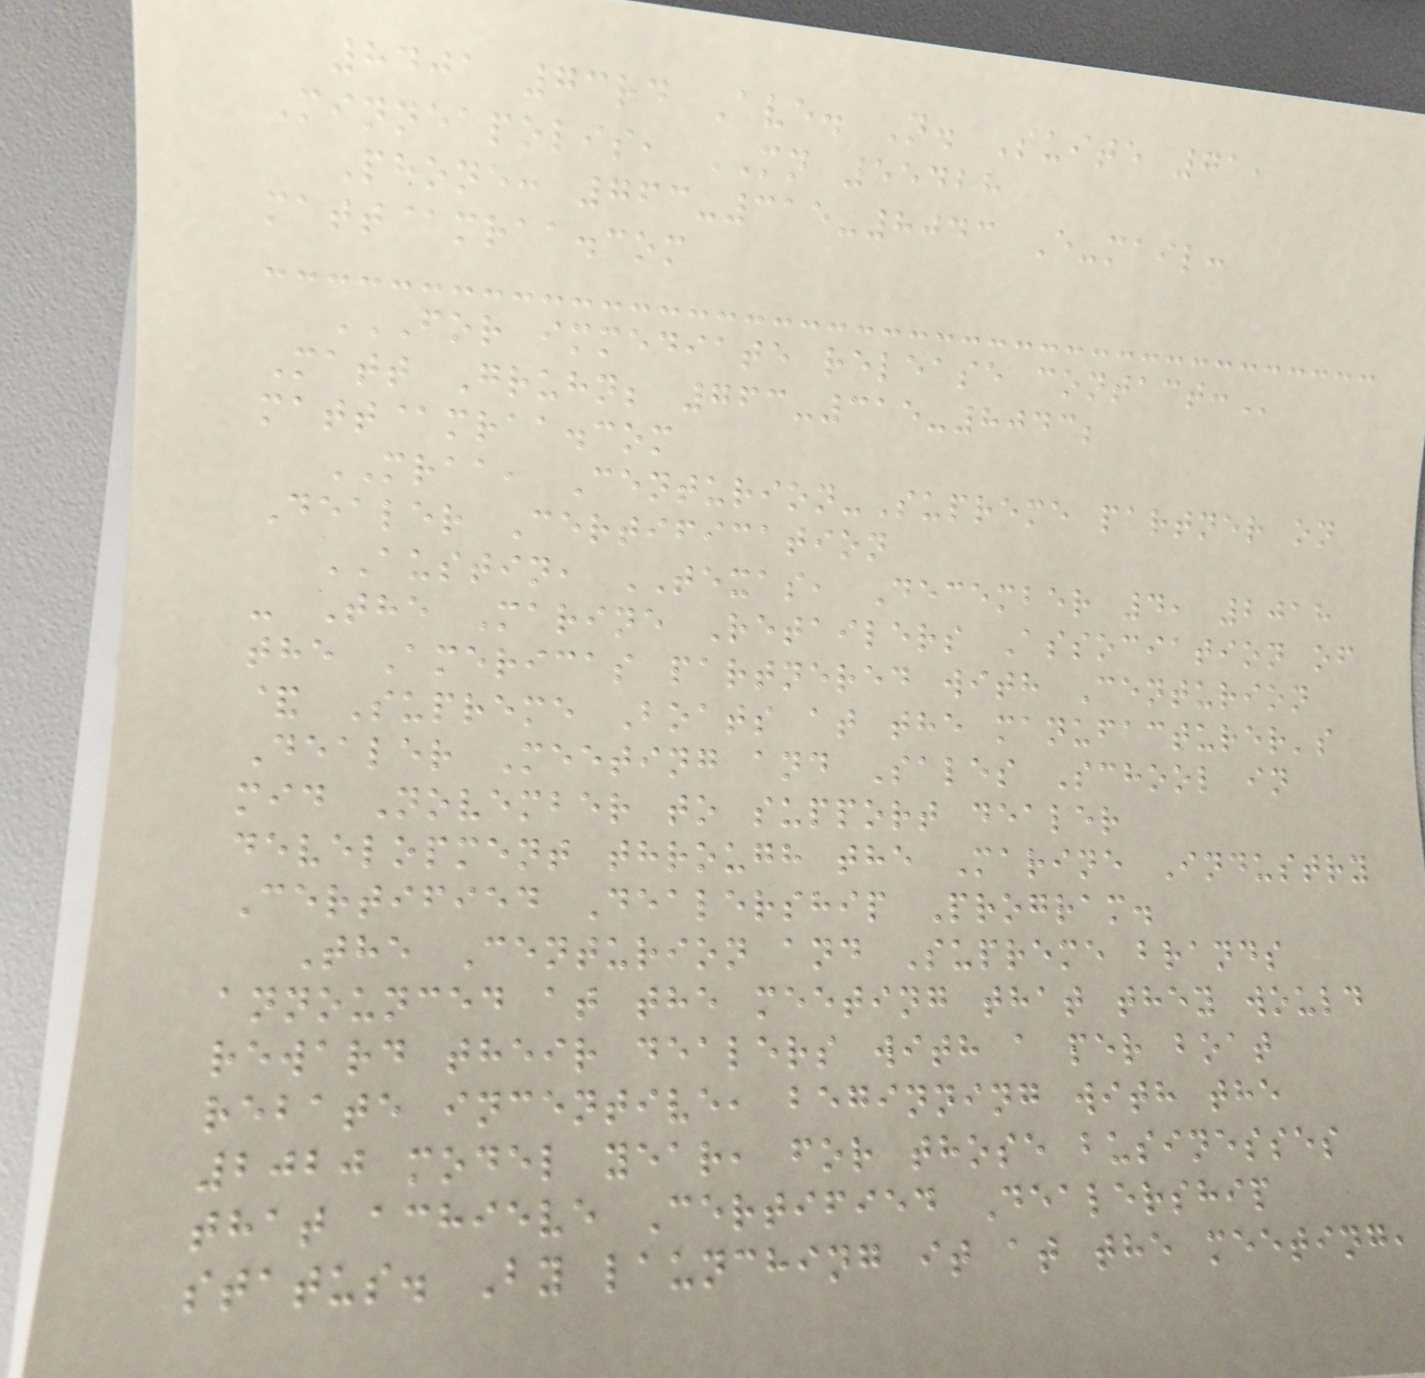8401 73rd Ave. N. Suite 71,
Minneapolis, MN 55428
Phone: 763-315-8043 E-mail:
matt@mraa.com
FOR IMMEDIATE RELEASE CONTACT:
Matt Gruhn; 763-315-8043;
matt@mraa.com
MRAA, Centurion-Supreme partner on
Dealer Certification
AUSTIN, TEXAS, December 4, 2018
- The Marine Retailers Association of
the Americas partnered with Centurion
& Supreme Boats at the manufacturer's
Dealer Meeting and Sales School in
mid November to support dealer
development through the Marine Industry
Certified Dealership Program.
The Centurion and Supreme brands
announced at the meeting that they would
reward their dealers with a per boat
rebate incentive, beginning with the
2020 model year, for those businesses
that achieve Certified Dealership
status. By launching it at the meeting,
